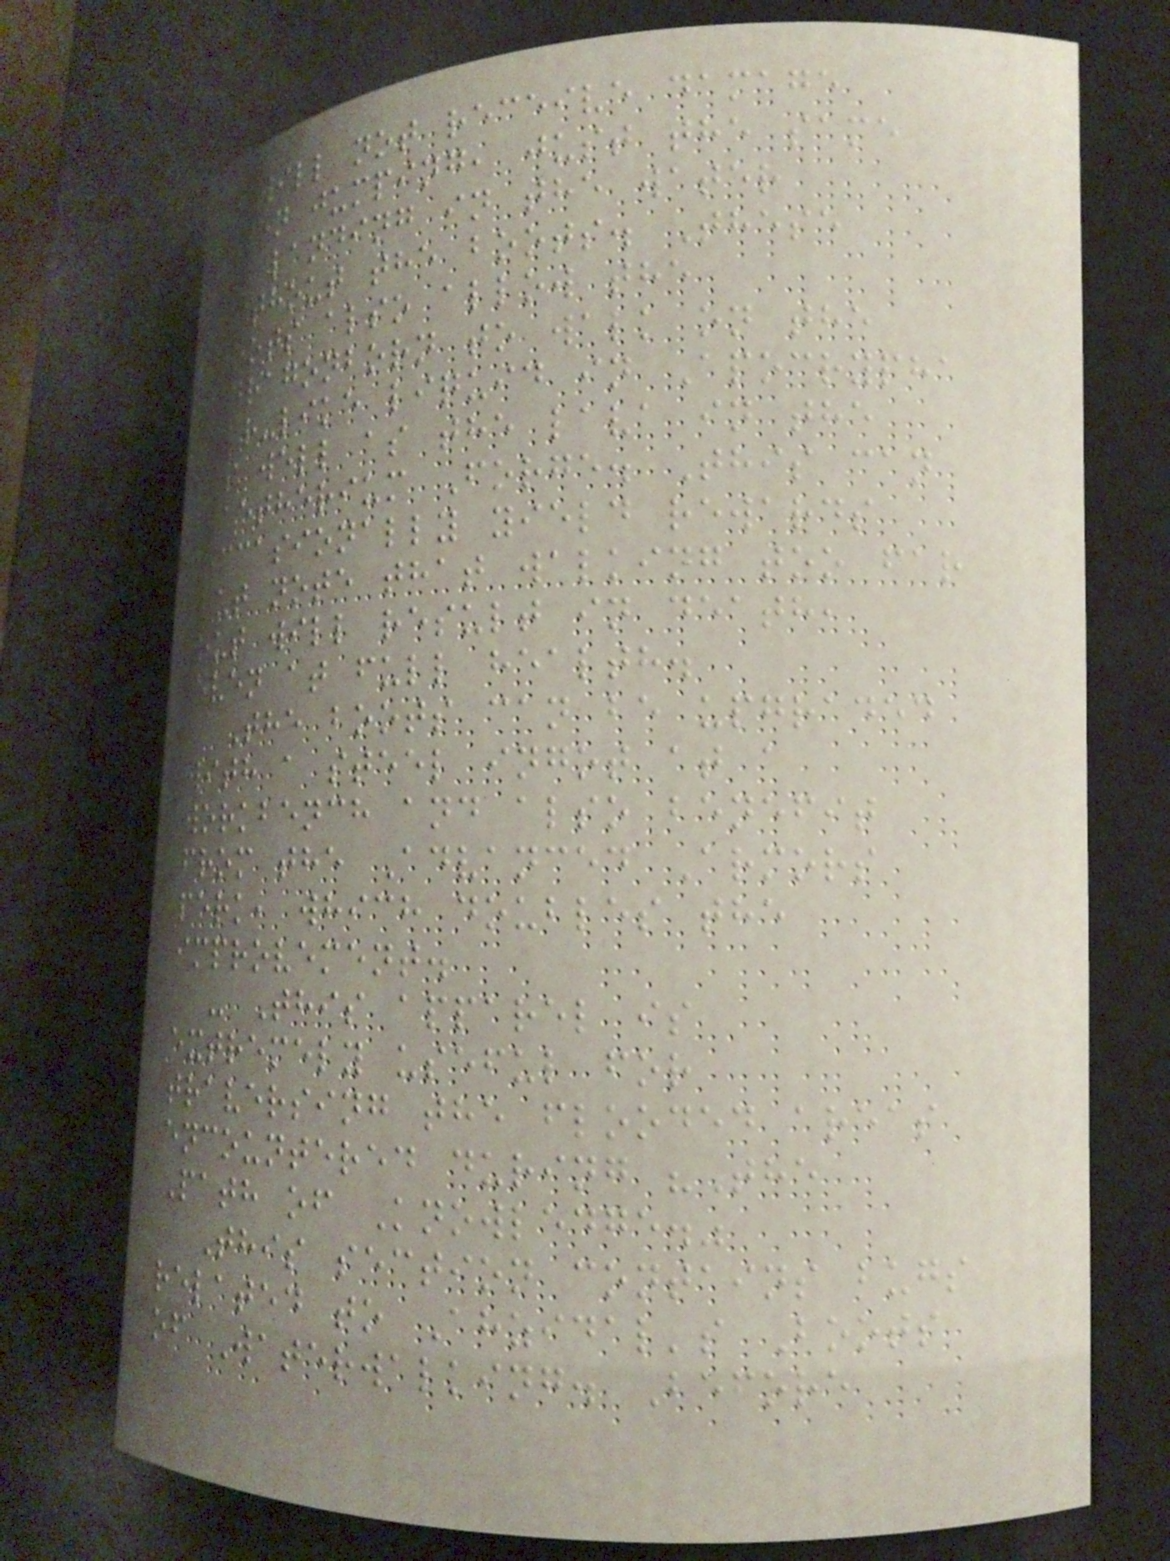will not receive damage
when jumping, just the same
as landing in the water
without the boots. These
boots also allow the
Dragonborn to walk on the
tar-like liquid in Apocrypha
as well as the lava in the
Aetherium Forge. This can
occasionally yield rewards
but note that walking too far
out will result in death,
even at full health.
The boots can be upgraded
with a steel ingot at a
workbench and also benefit
from the Advanced Armors
perk, which doubles the
improvement.
- This apparel is
extremely useful for
traversing the flooded areas
encountered during "The
Path of Knowledge."
This section contains bugs
related to Ahzidal's Boots
of Waterwalking. Before
